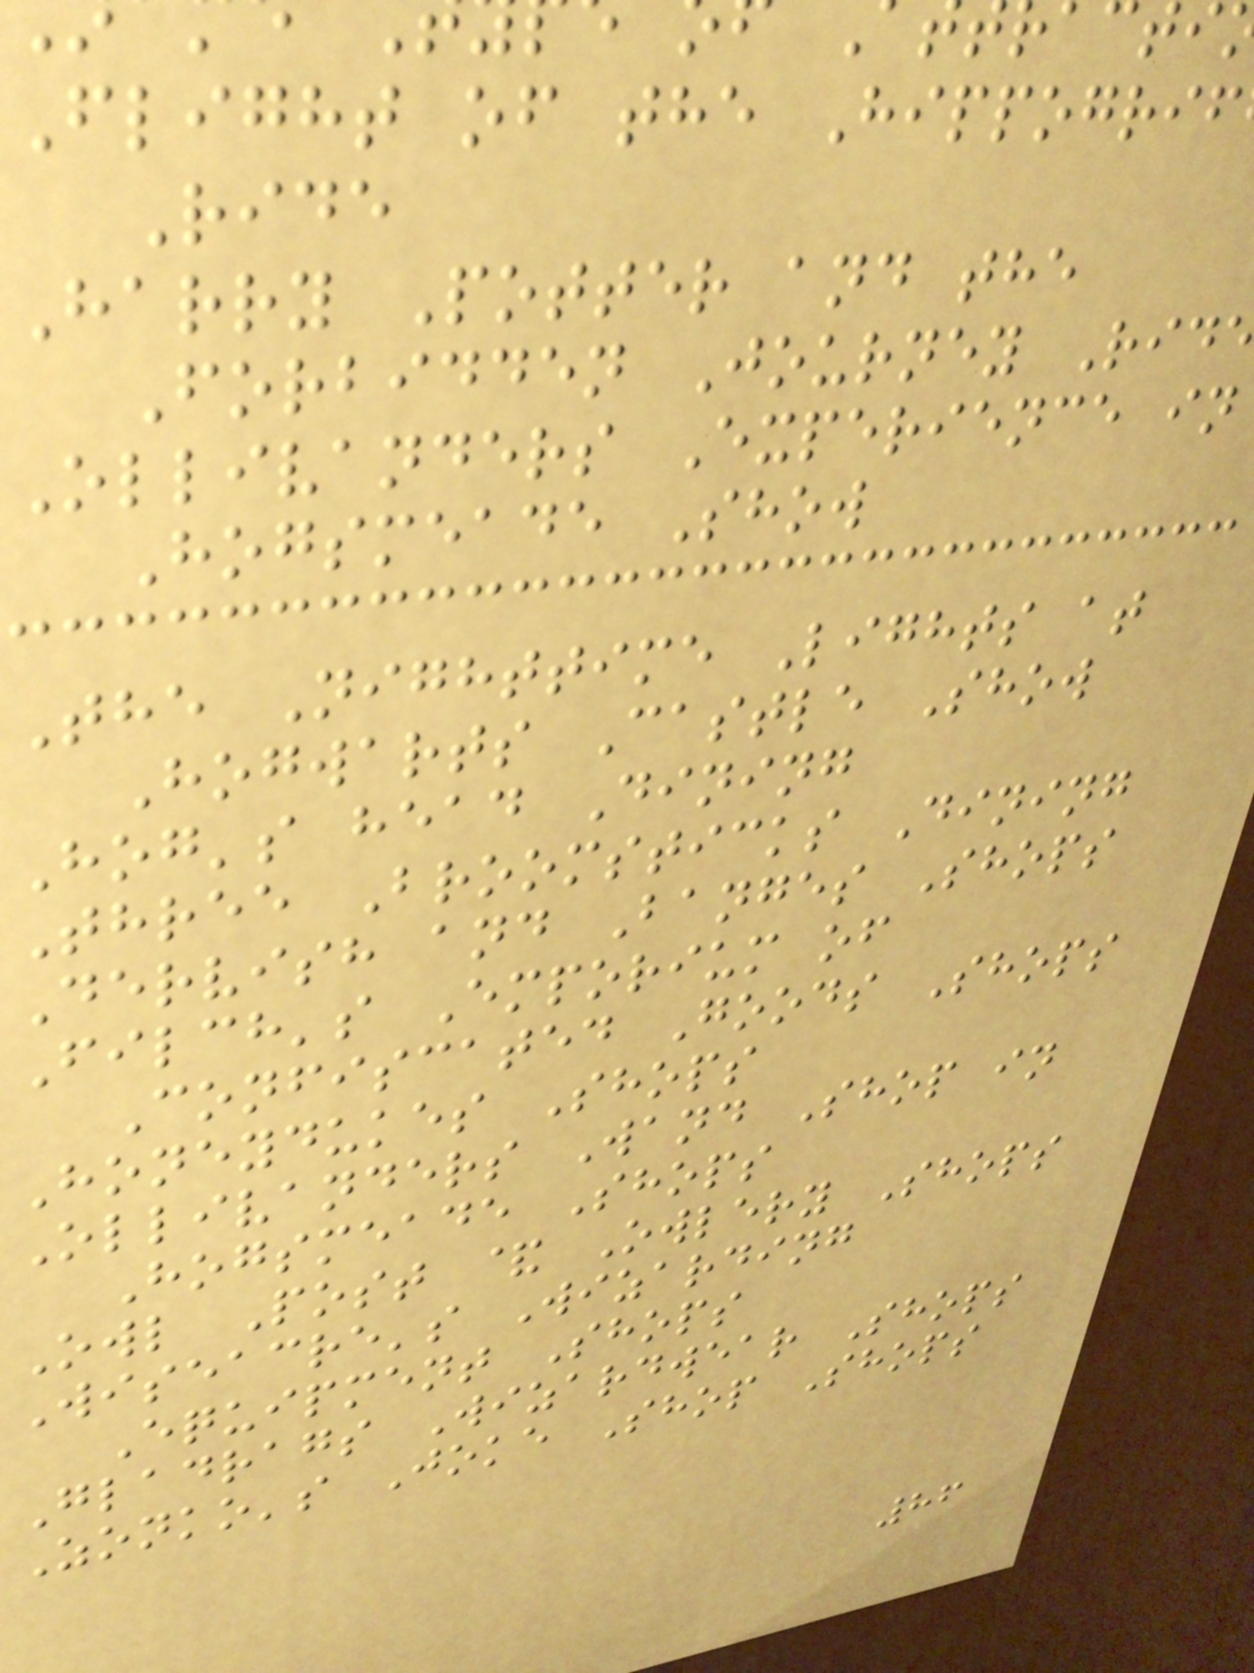Flight of the Hippogrif
Ride
Harry Potter and the
Forbidden Journey Rid
Ollivanders Experience in
Hogsmeade Show
The Nighttime Lights at
Hogwarts Castle Show
Hog's head Dining
Three Broomsticks Dining
Dervish and Banges Shops
Filch's Emporium of
Confiscated Goods Shops
Honeydukes Shops
Ollivanders Wand Shop in
Hogsmeade Shops
Owl Post & Owlery Shops
Wiseacre's Wizarding
Equipment Shops
Gladrags Wizardwear Shops
Zonko's Joke Shop Shops
86
